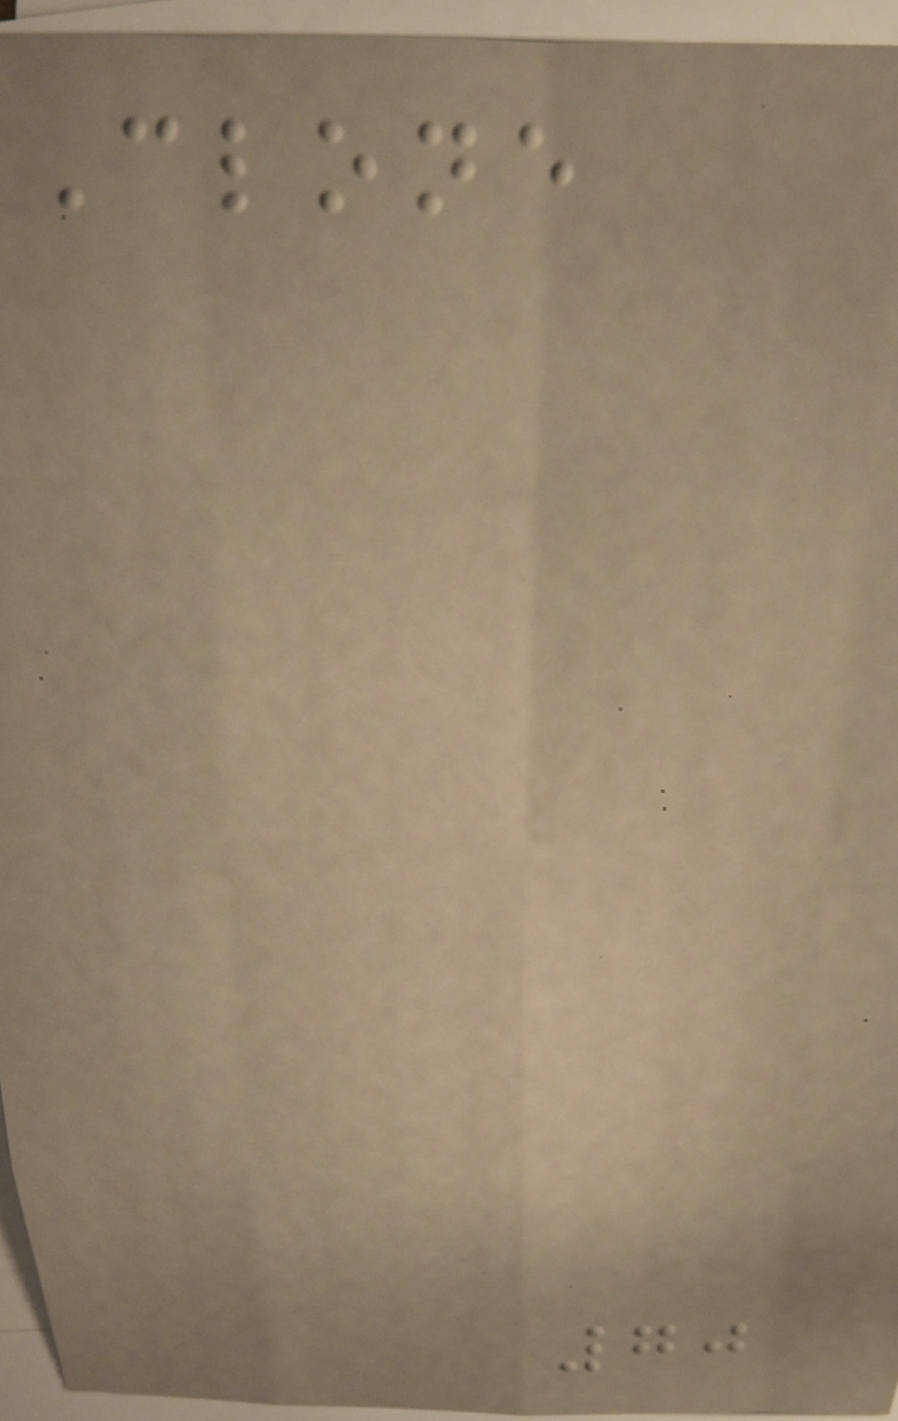Clone
70
